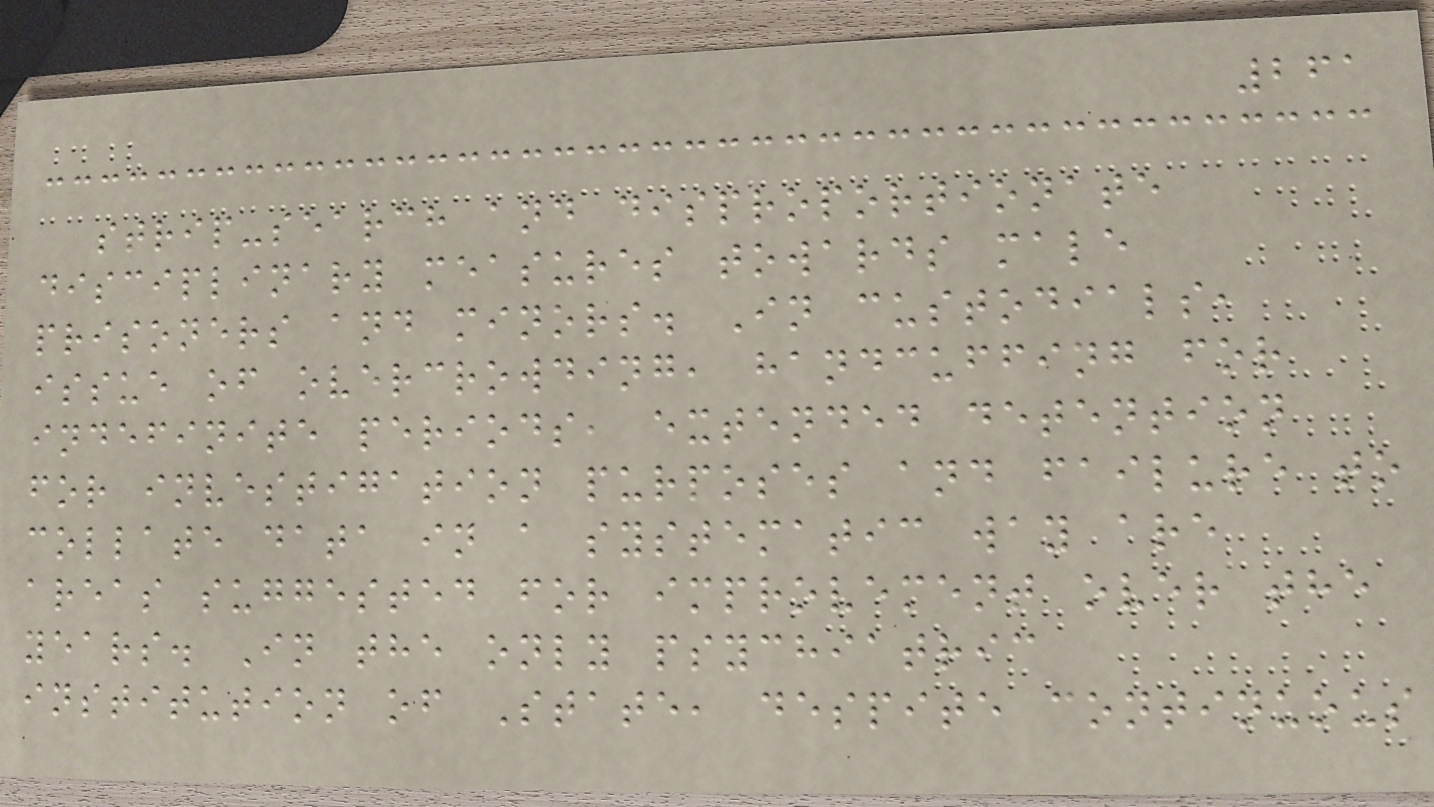261
strip-search and disproportionate
disciplinary measures towards male
prisoners and minors. In custodials,
issue of overcrowding, handcuffing for
indefinite periods, extended detention
for investigation purposes and failure to
collate data in a systematic way are
areas suggested for improvement over the
years. In the only psychiatric
institution of State, despite continuous
